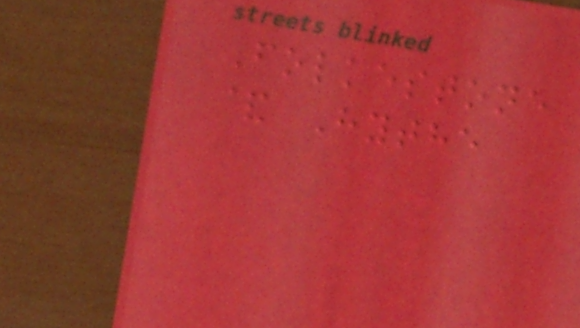Folkestone
& Hythe
